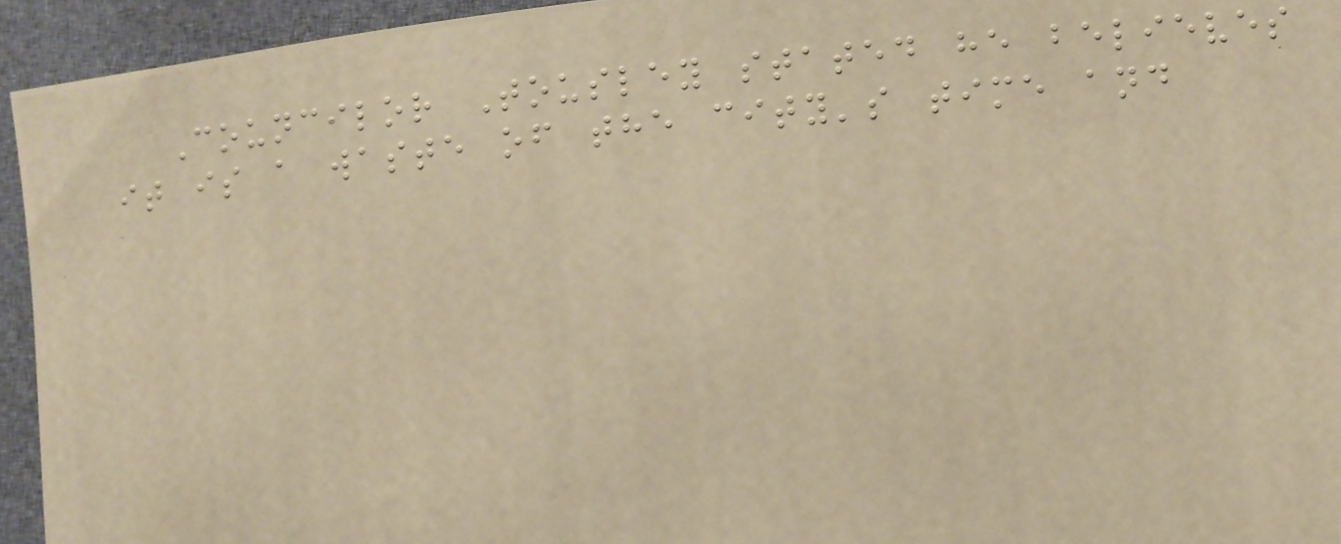Councilor Tousley stated he believes
it is a waste of the city's time and
